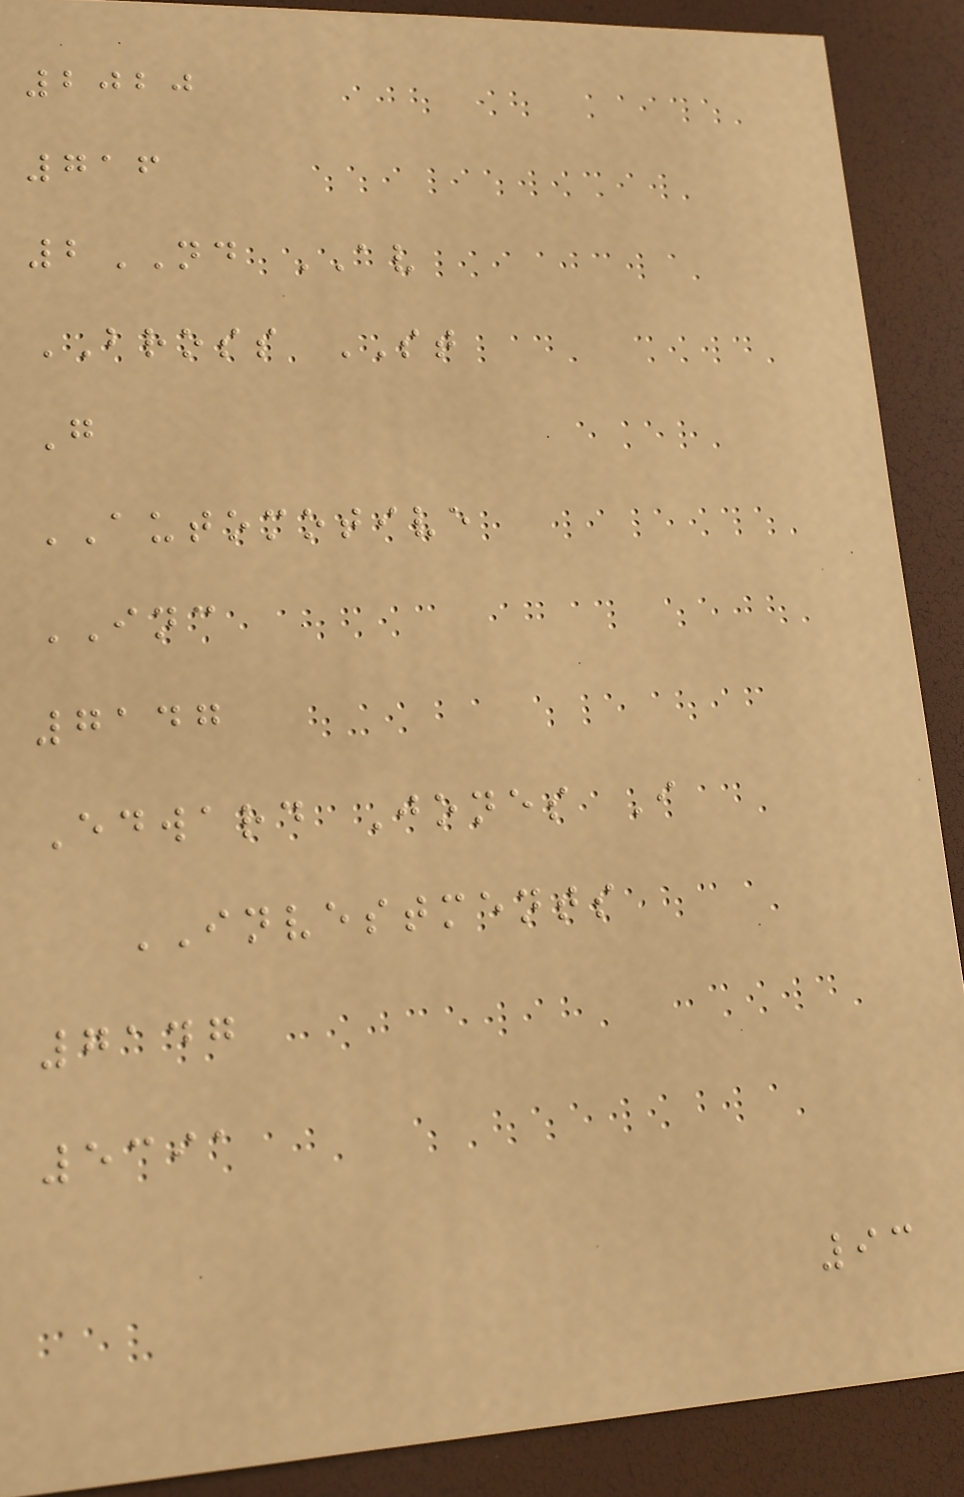2020
716
2ND AV
BROSS ST
G
AUTOMOTIVE
INC
7147
Edward Jones I
INVESTMENTS
7147
5391
93
